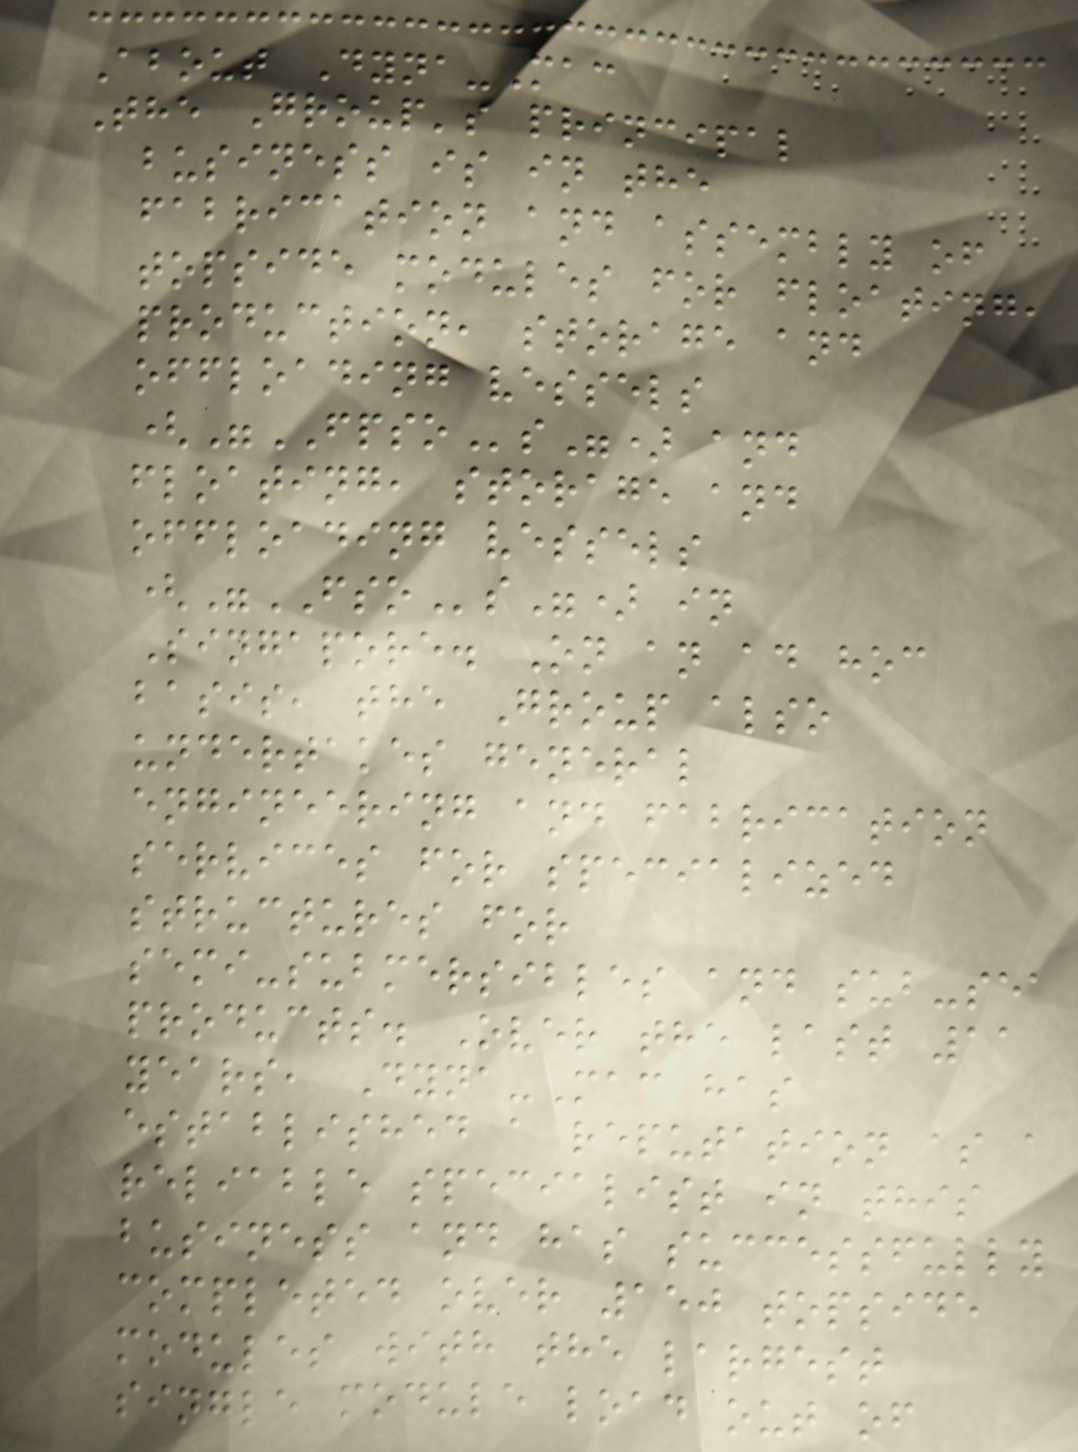About Dyna-Mac
The Group's principal
business is in the
fabrication and assembly of
topside modules for floating,
production, storage and
offloading vessels
("FPSOs") and
floating, storage and
offloading vessels
("FSOs") in
Singapore. On an ad hoc
basis, the Group also
undertakes general
engineering and fabrication
services for specialized
structures for
semi-submersibles and sub-sea
products. Over the last 11
years, Dyna-Mac has
established a reputation as a
reliable specialist in this
business and has successfully
completed over 150 topside
modules with the largest
single module load out of
